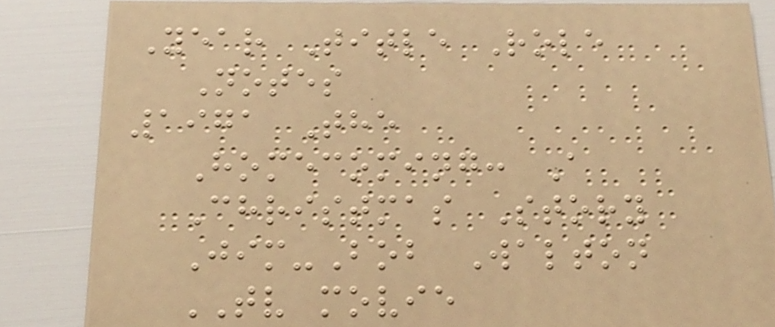Year Title Role
Notes
1971 The
Homecoming: A
Christmas Story
Jim-Bob Walton
TV movie
